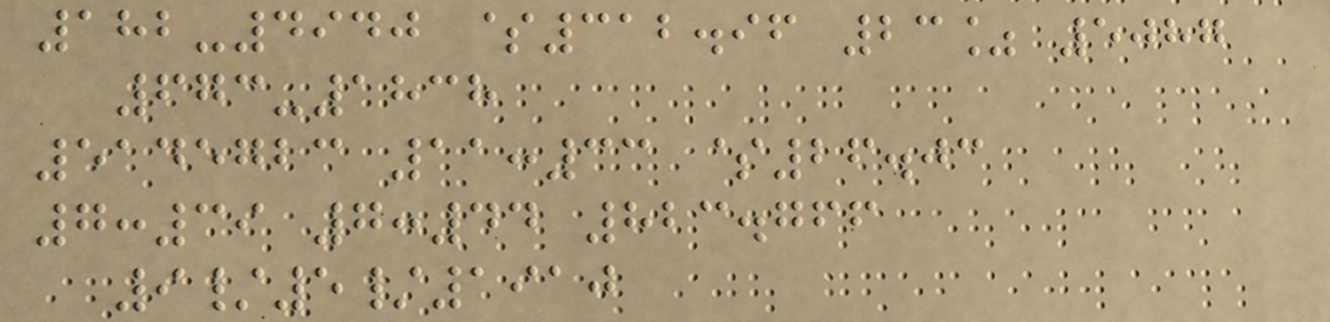182-4940 $312.96 23% 5087
673-1838
5145723 11:33 $26.03
7:39 7:44 823.766
9/5/1910
